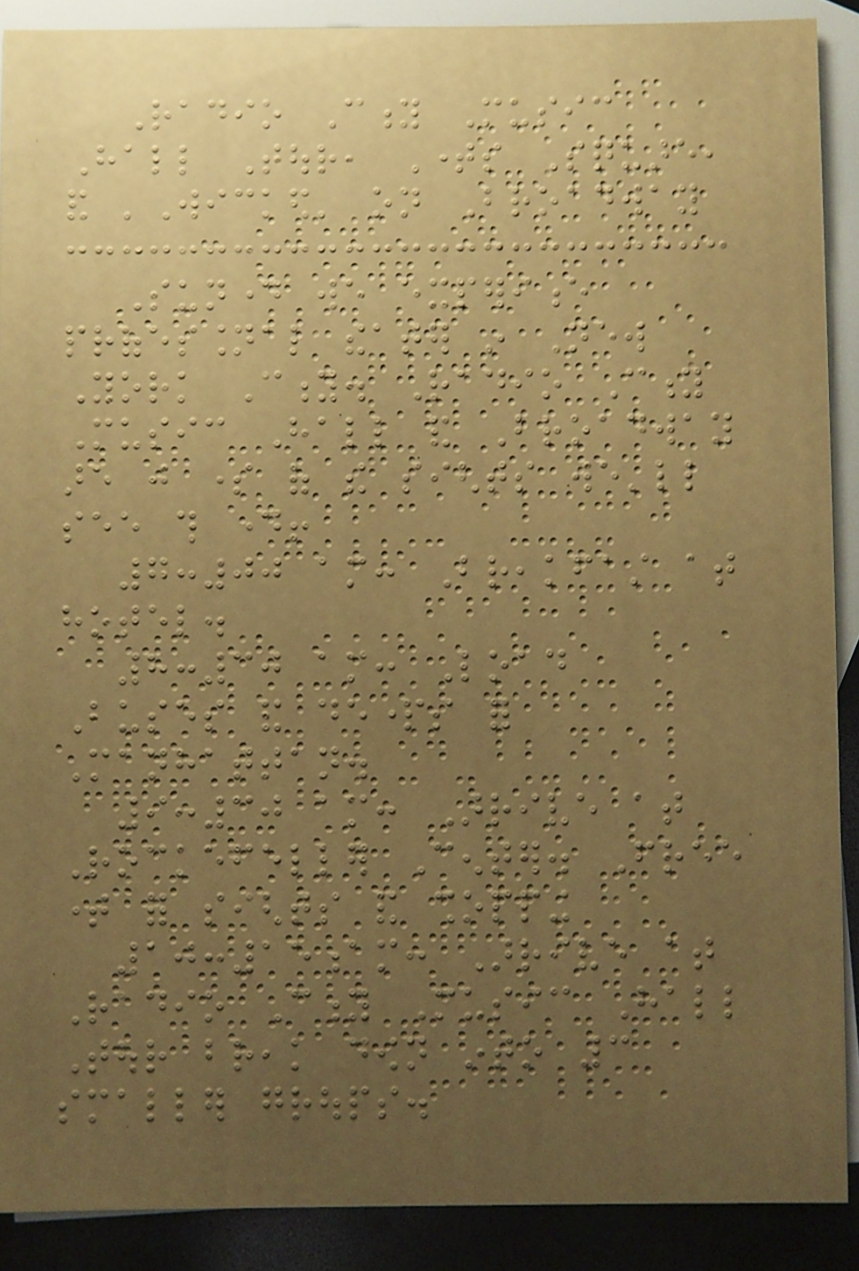Radio City Music
Hall Tour, Times Square,
and 'Wicked' on Broadway
Sunday we experience
professional theater in New
York City. Radio City
Music Hall and Broadway
are just some of the sights we'll
see this day!
7:00 am: Breakfast at
hotel.
8:30 am: Load
Buses and departs for
Manhattan.
9:30 am: Arrive at
Rockefeller Center. Free
time for sights and shopping
10:15am: Arrive at
Radio City Music Hall
Tour break down into 3
smaller groups.
